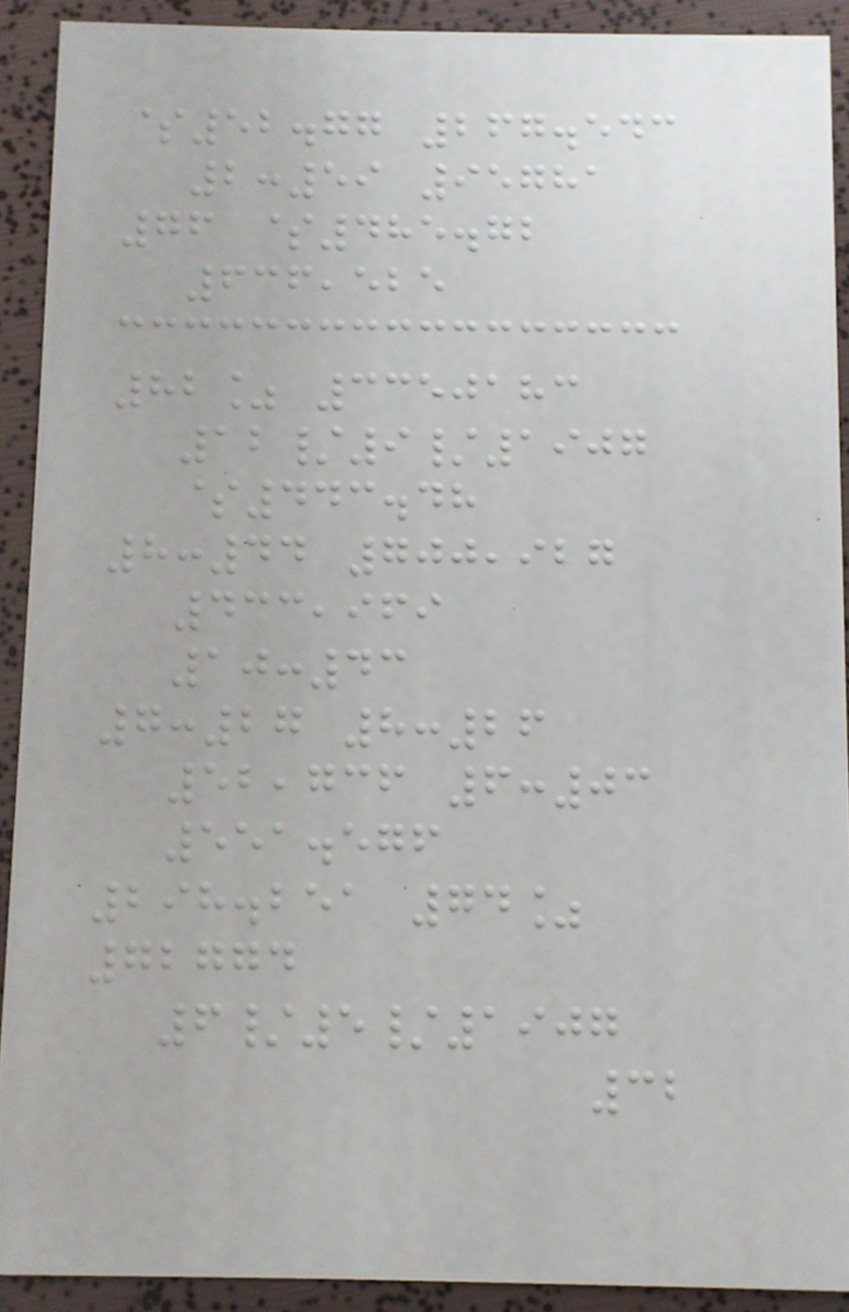$52.77 267.543
2:59 95781
76 $485.72
636,525
82% 3350183
12/9/1907
$443.48
8:44 700,927
433,969
10:43
7:27 8:26
52,736 6:03
551.576
298.251 74%
72774
6/5/1907
32
